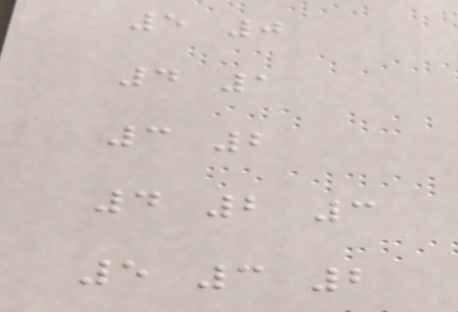5 0
4 1
3 2
4 2 3
5 3 2
